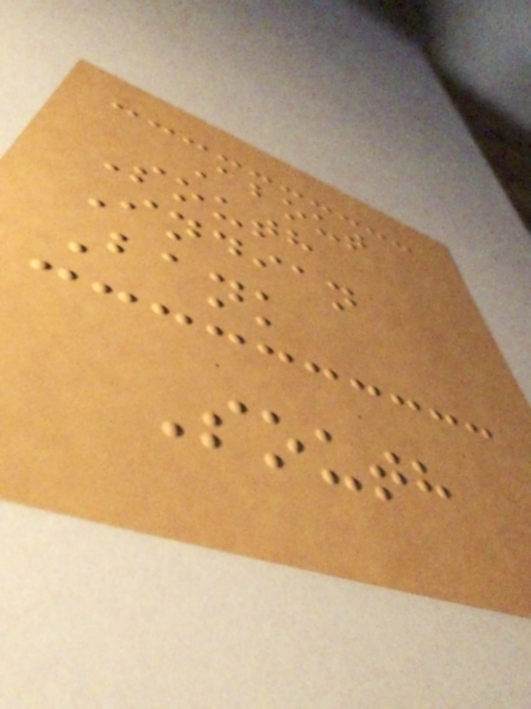About
South
Indian
Bank
South
